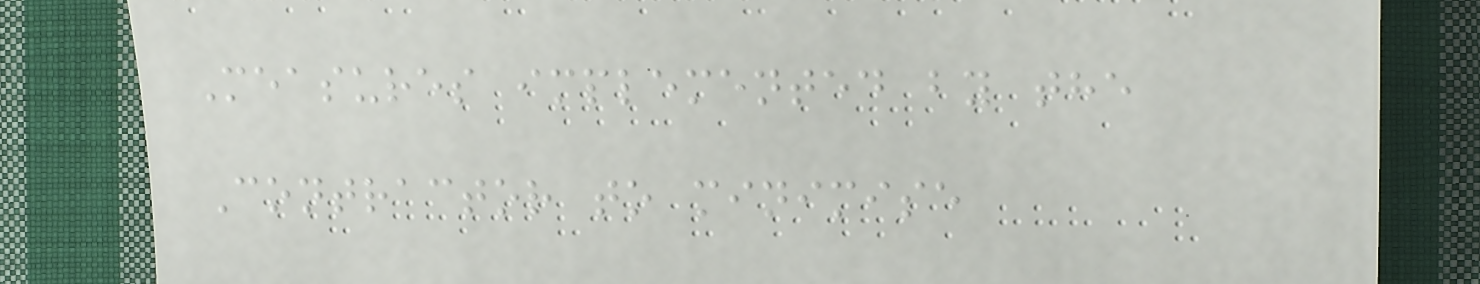Measures implemented by the
Contractor to minimise
